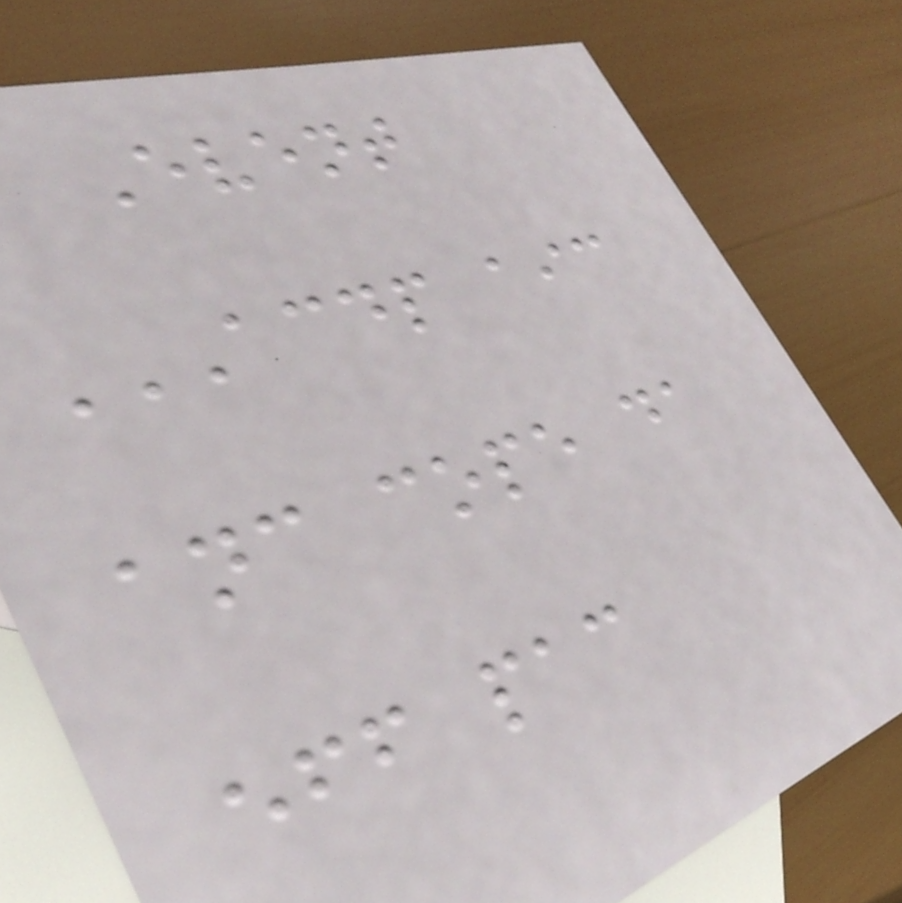Event
ACDP AIC
ANC COPE DA
EFF PAC
